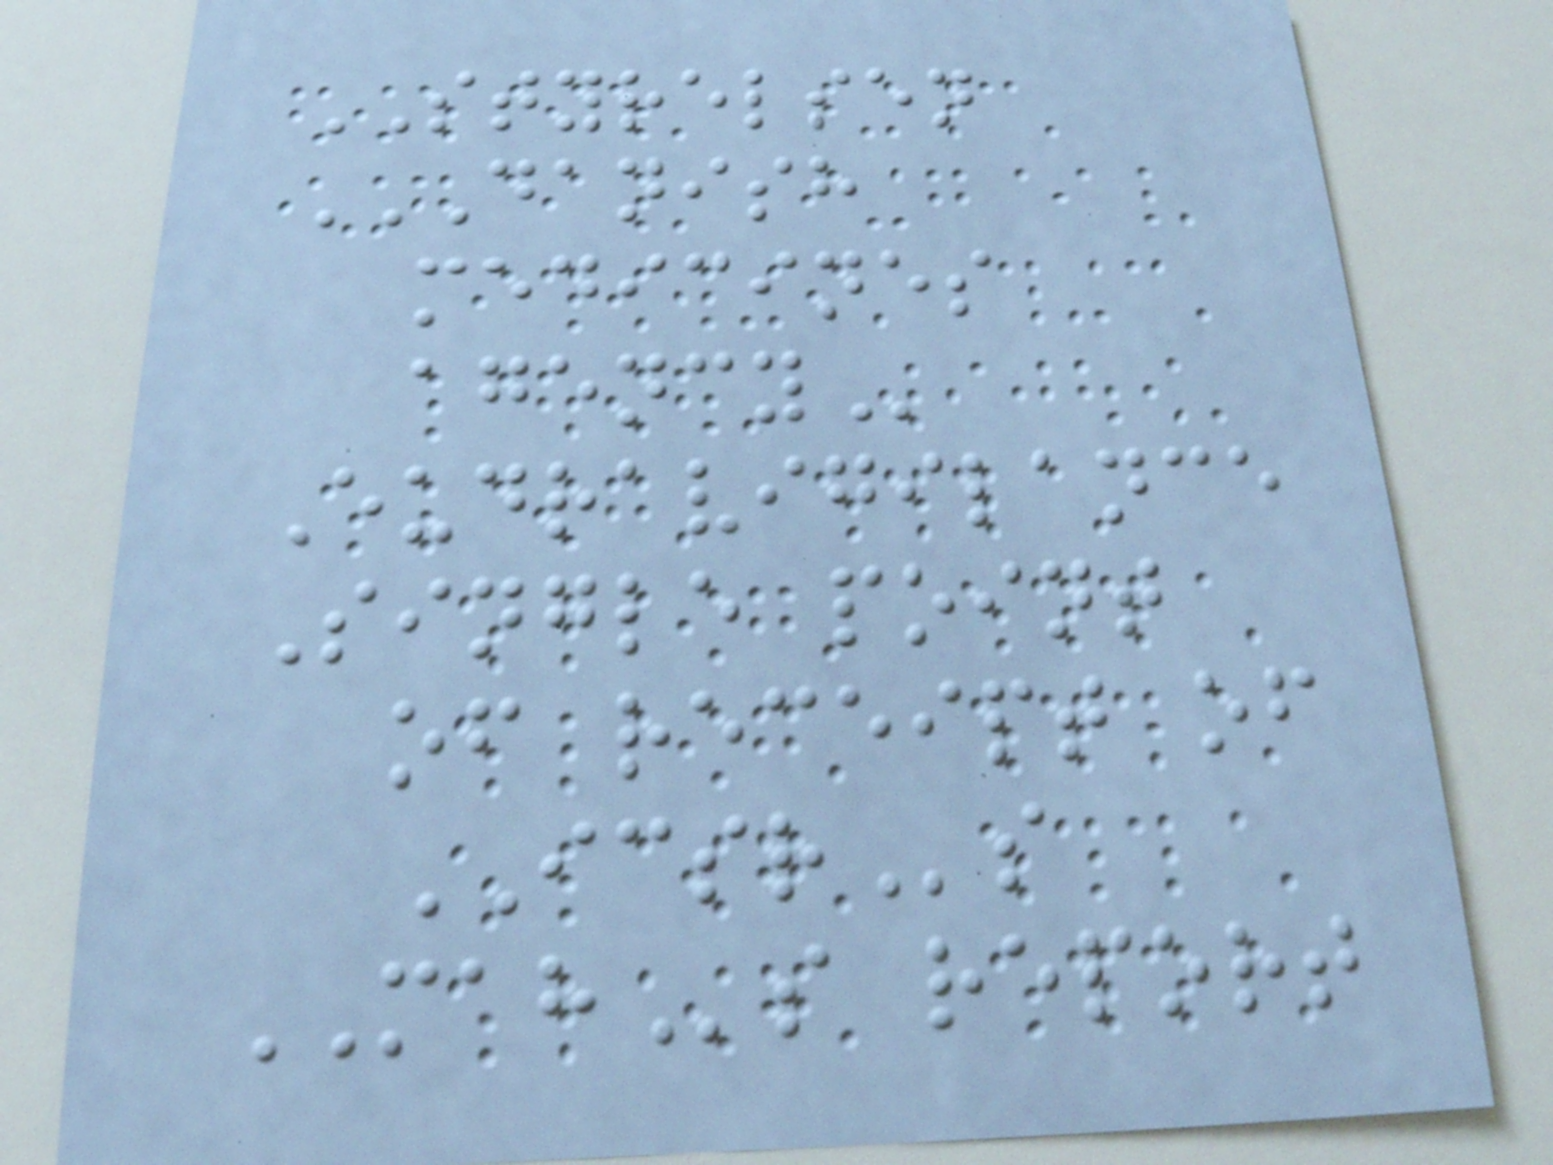STYRELSEN
DANISH
MEDICINES
AGENCY
Eudravigilance
Single point
of receipt of
ICSRs
MAHs report
